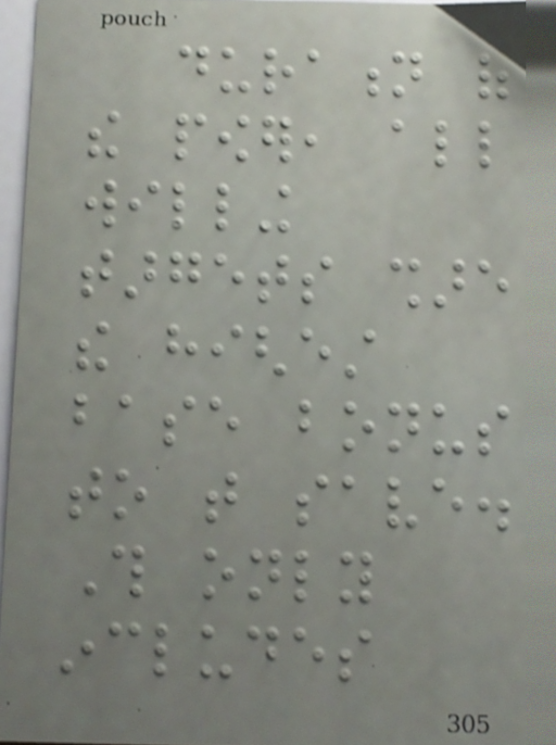duration of
the power, all
willing
targets share
the highest
base bonus
to that save.
This only
includes
